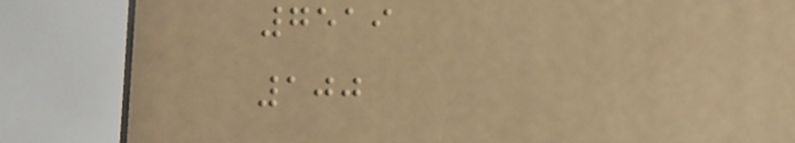7519
100
